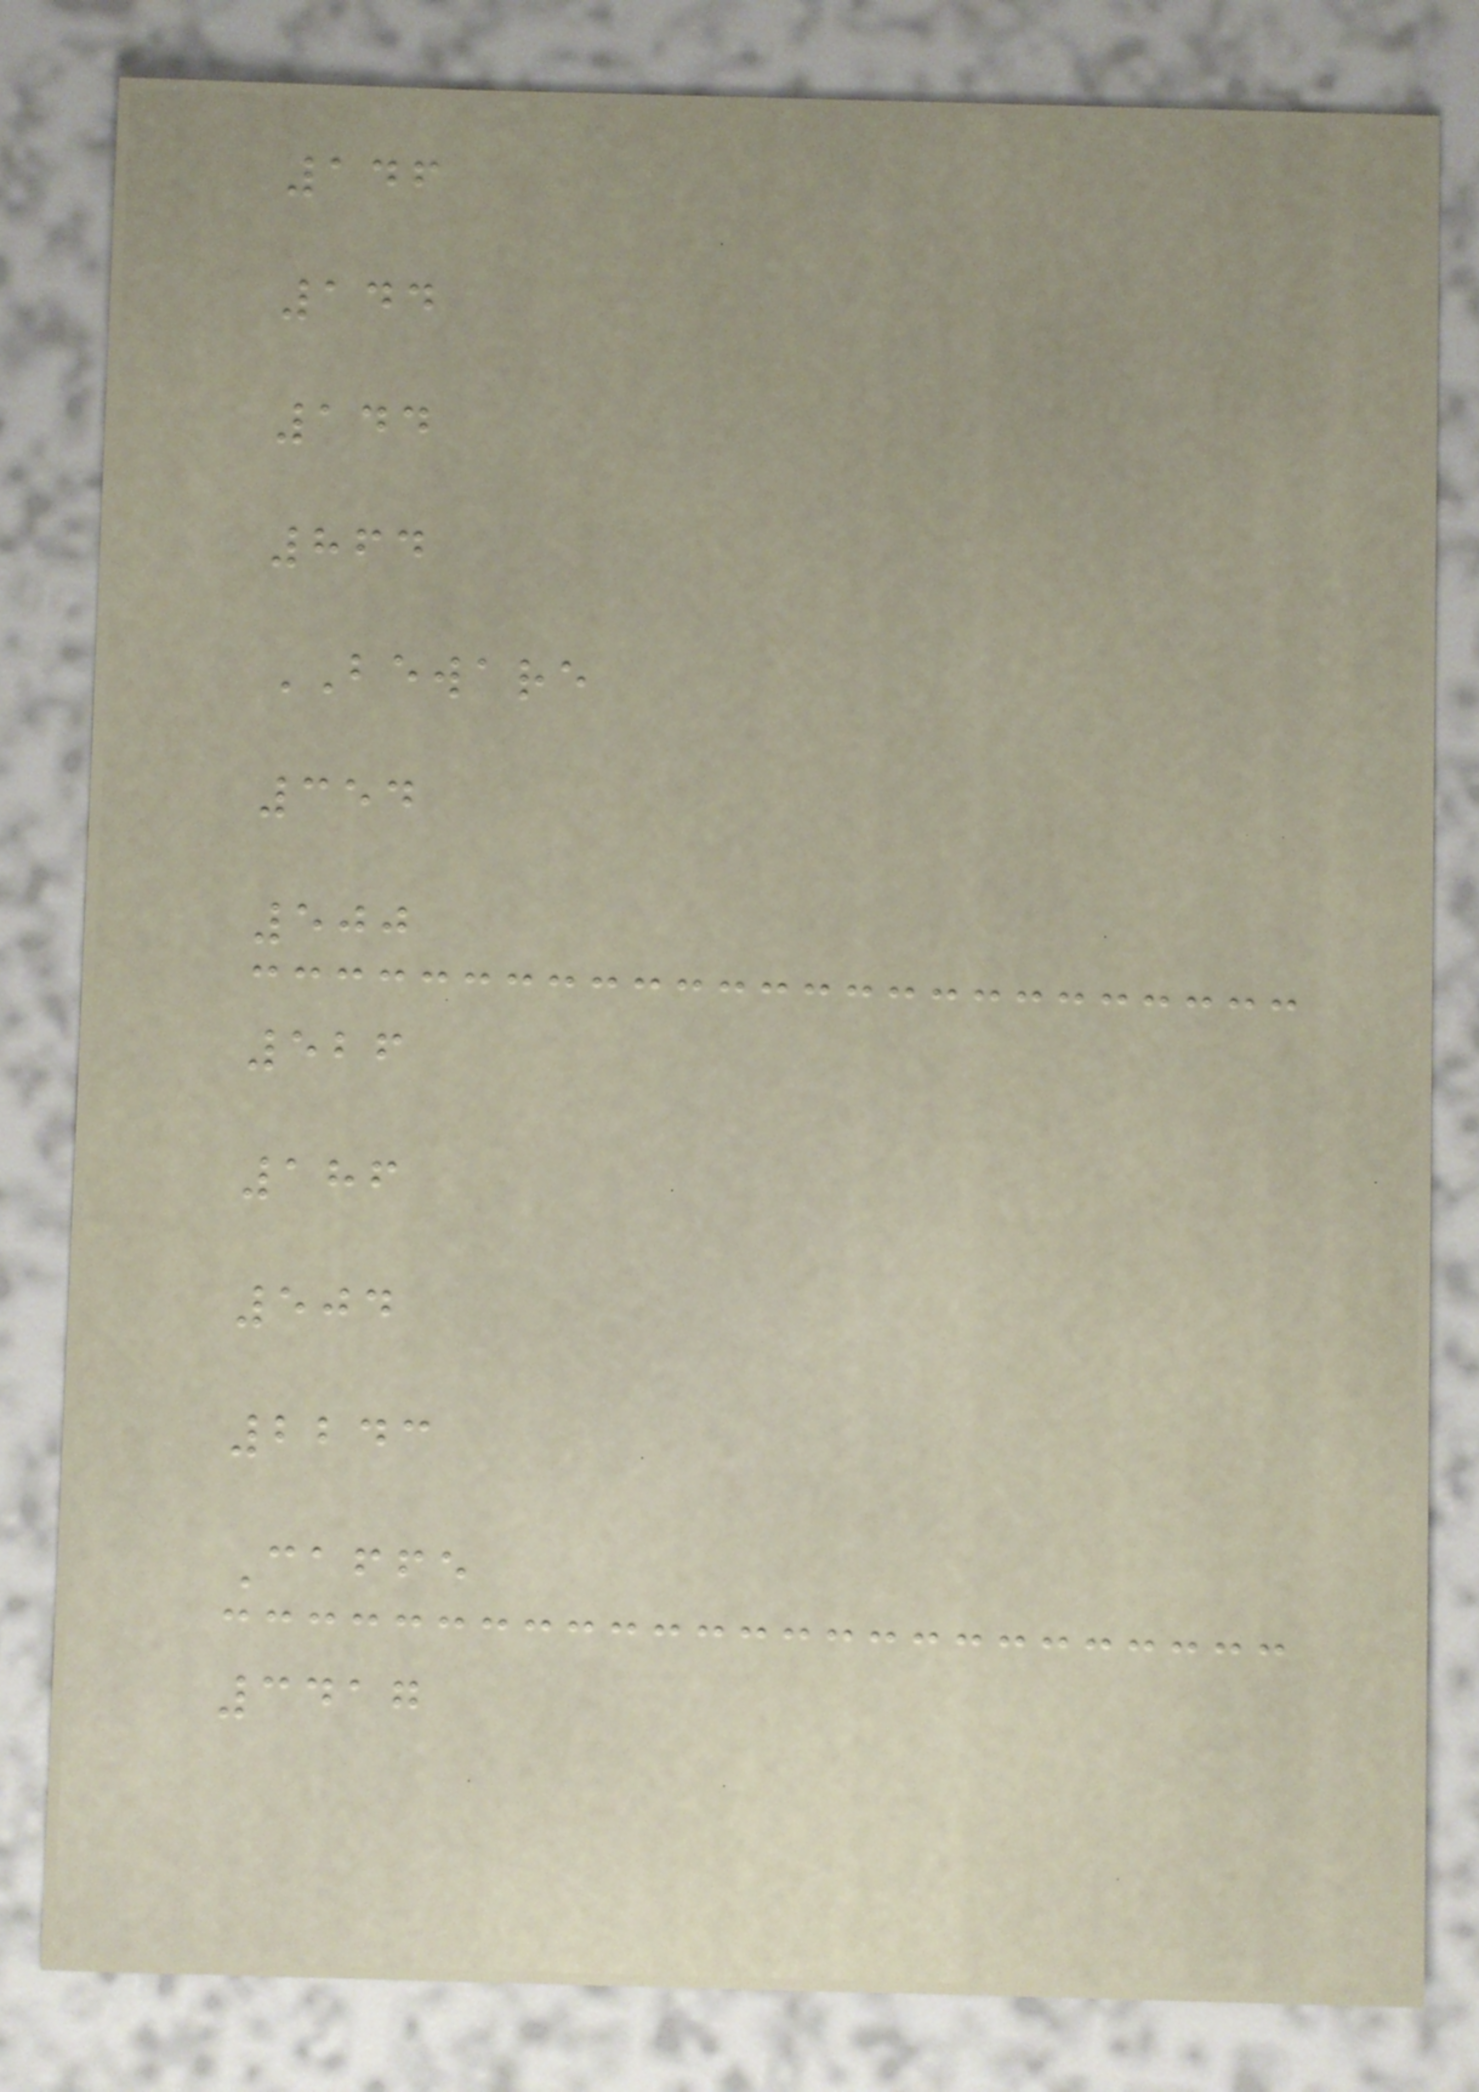146
144
144
864
BEWARE
354
500
526
186
504
2243
Caffe
3417
